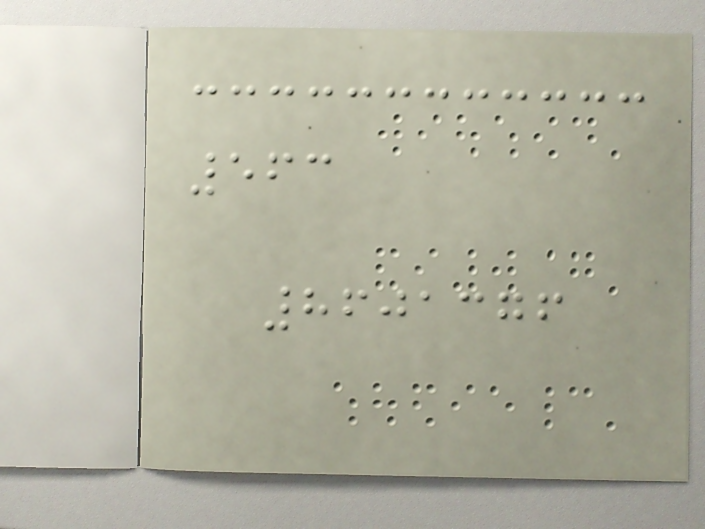563
8601376
